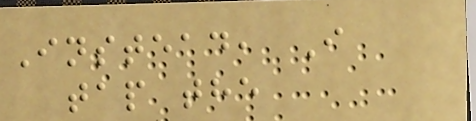Instead, I
tap the
